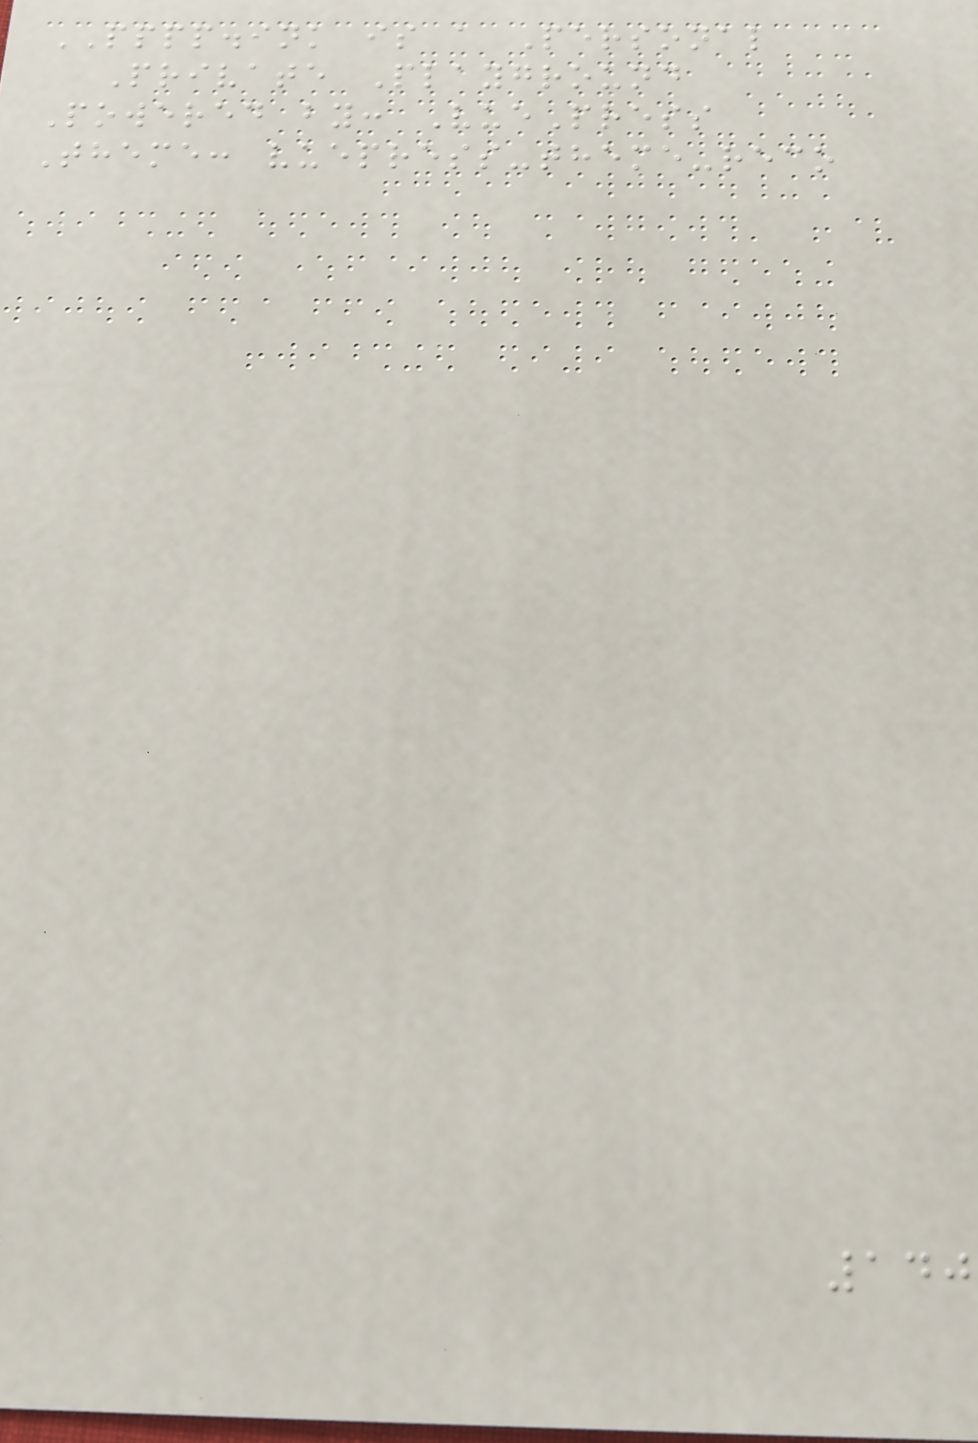PPPP.ink is a Personal
Private Playground
Powered by: VuePress
Theme: vuepress-theme-reco
140
